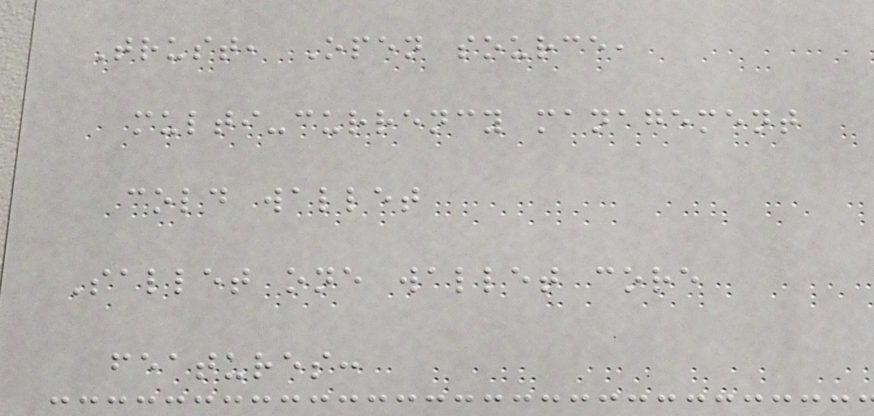Trust, Open source,
multi-currency management
cold wallet
Sallet one wallet core
features:
